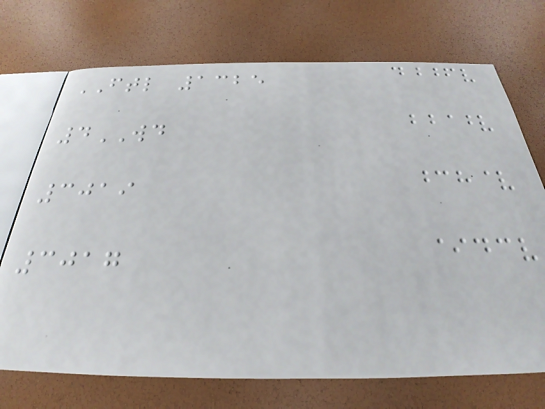FTL 1325
4WD
3019
3017
